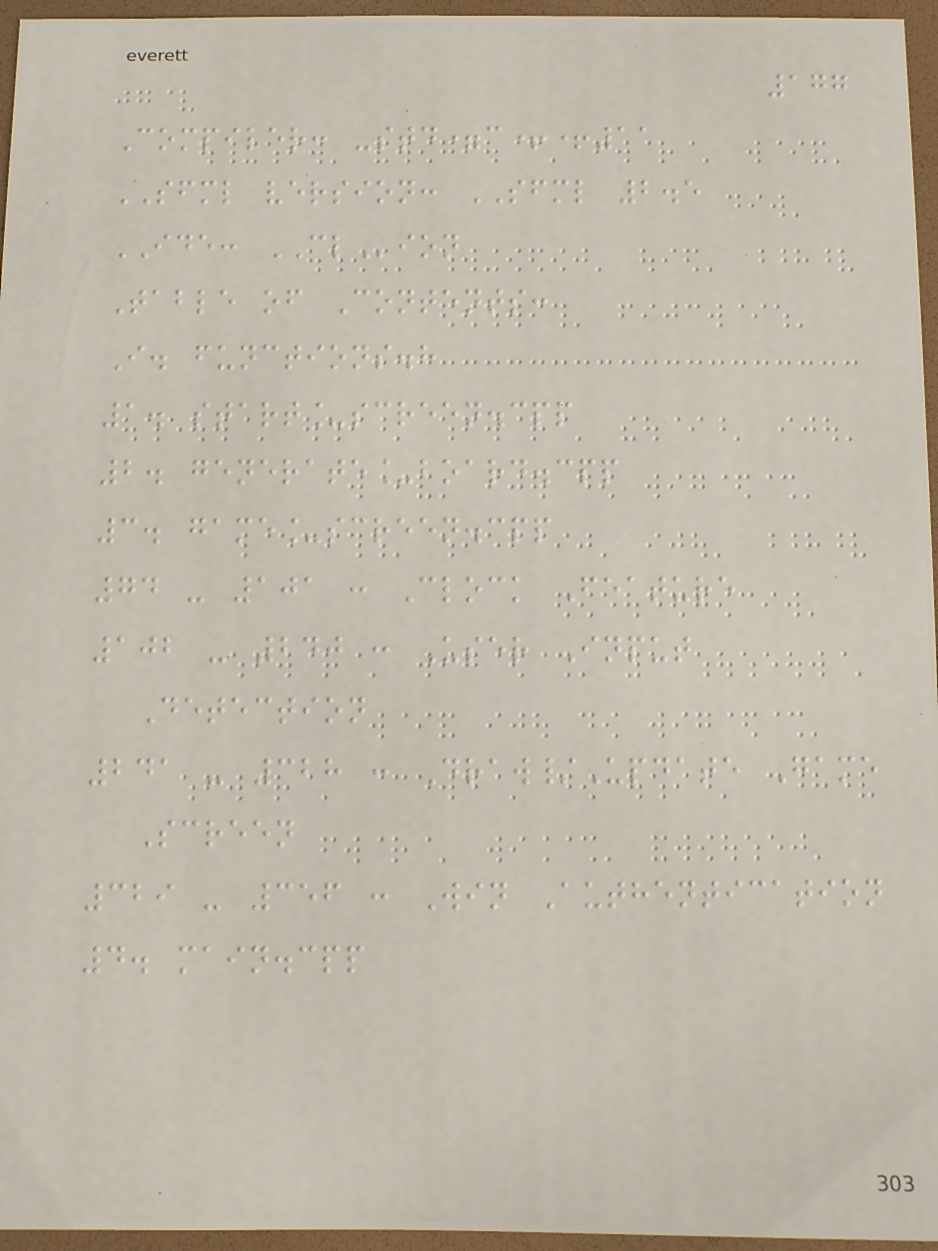177
Compiler: -std=c++11
SFML version: SFML 2.5
IDE: CLion
Table of Contents:
I. functions.h
1. start_screen.cpp
2. generate_board.cpp
3. game_screen.cpp
74 - 101 : Clock Feature
102 - 240 : User Input
Detection
241 - 328 : Draw/Update Game
Screen
329 - 356 : Win Authentication
4. main.cpp
